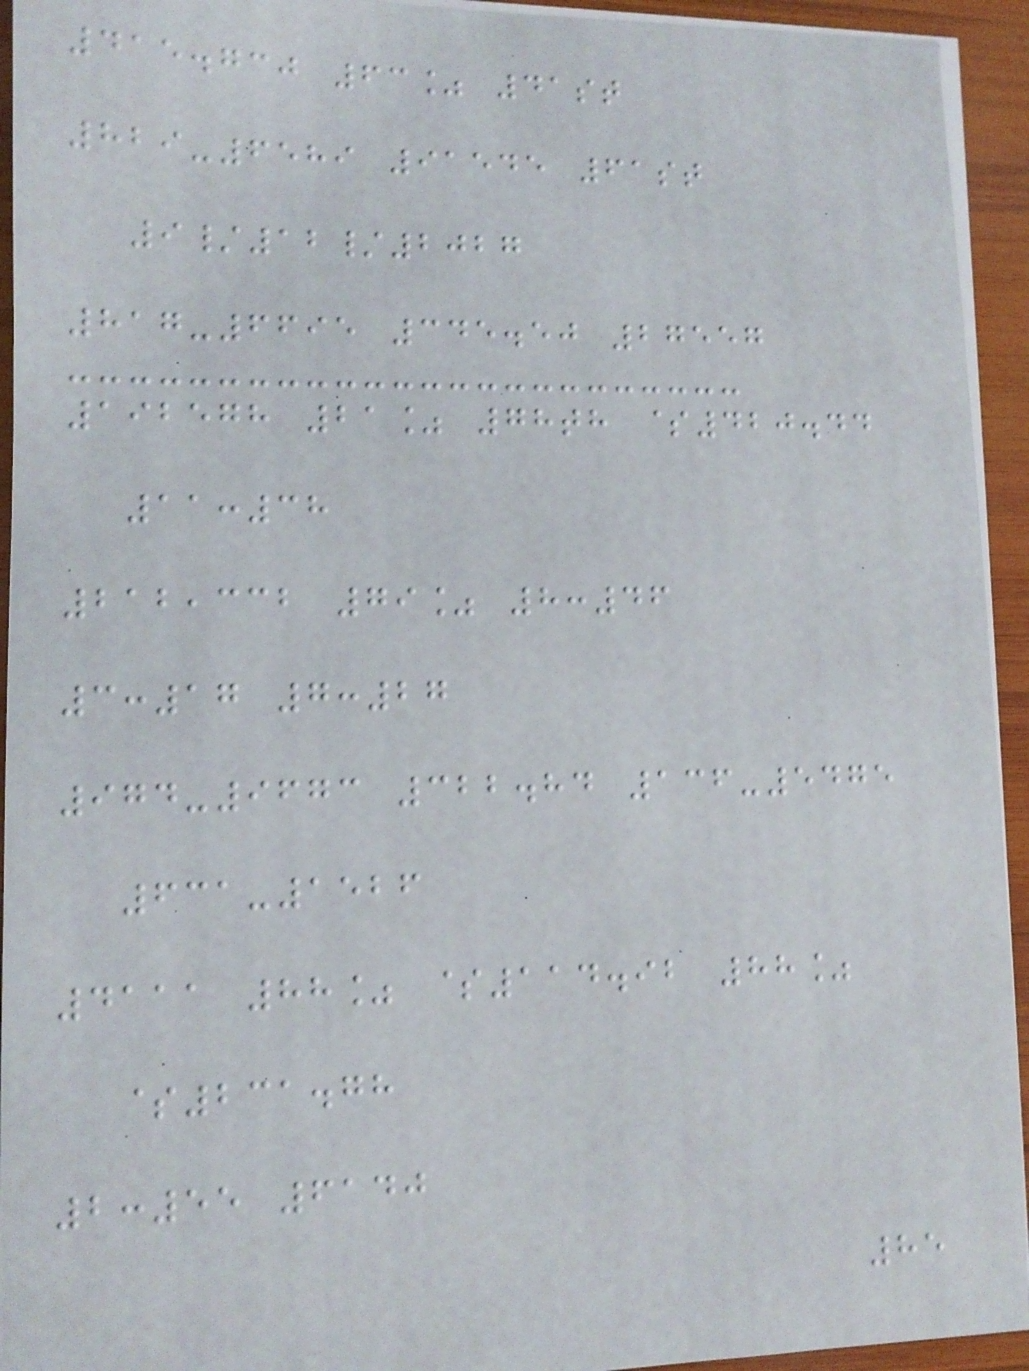415.730 63% 41st
829-6589 91545 61st
9/12/2027
817-6695 345.50 27557
192578 21% 78th $420.44
11:38
212,332 79% 8:46
3:17 7:27
974-9673 322.84 136-5475
631-1526
4111 88% $114.92 88%
$231.78
2:55 6140
85
